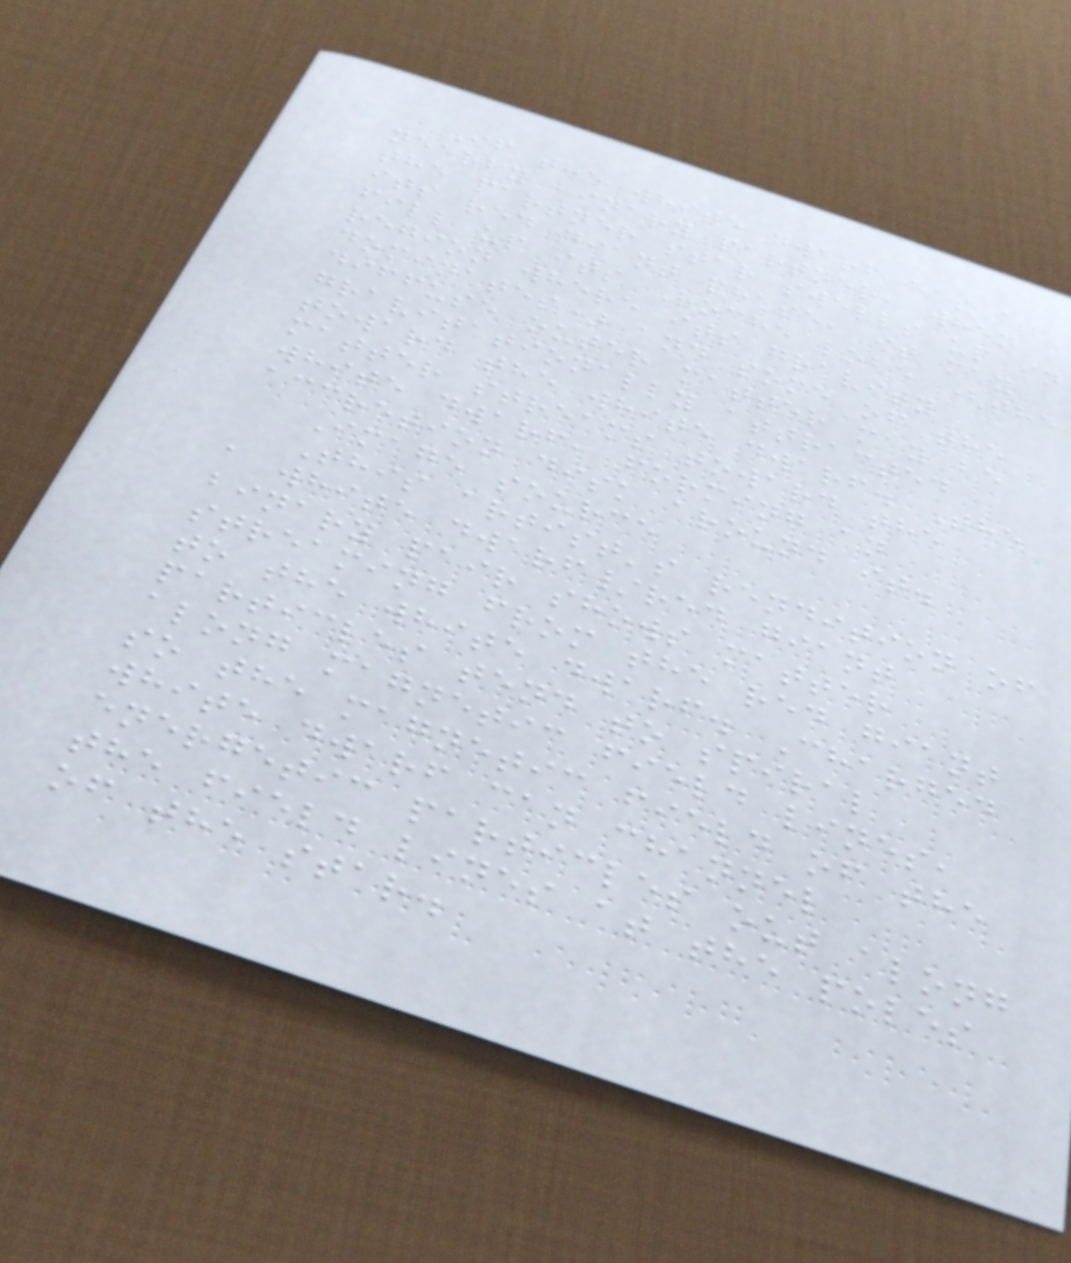If the white dwarf has a
nearby binary partner, when
the partner star swells up in
its red giant phase, it may
fill up its Roche lobe (the
region where its gravity
dominates) and some of the
diffuse outer matter may be
gravitationally attracted
toward the white dwarf. The
matter streams toward the
white dwarf, forming an
accretion disk around it.
Image source
This artist's rendition of
a white dwarf/red giant
binary pair shows matter
streaming from the red giant
to the white dwarf. Charged
particles tend to spiral
along magnetic field lines,
so the magnetic field of the
white dwarf can channel
energetic particles out along
the field lines at the poles
of the star.
